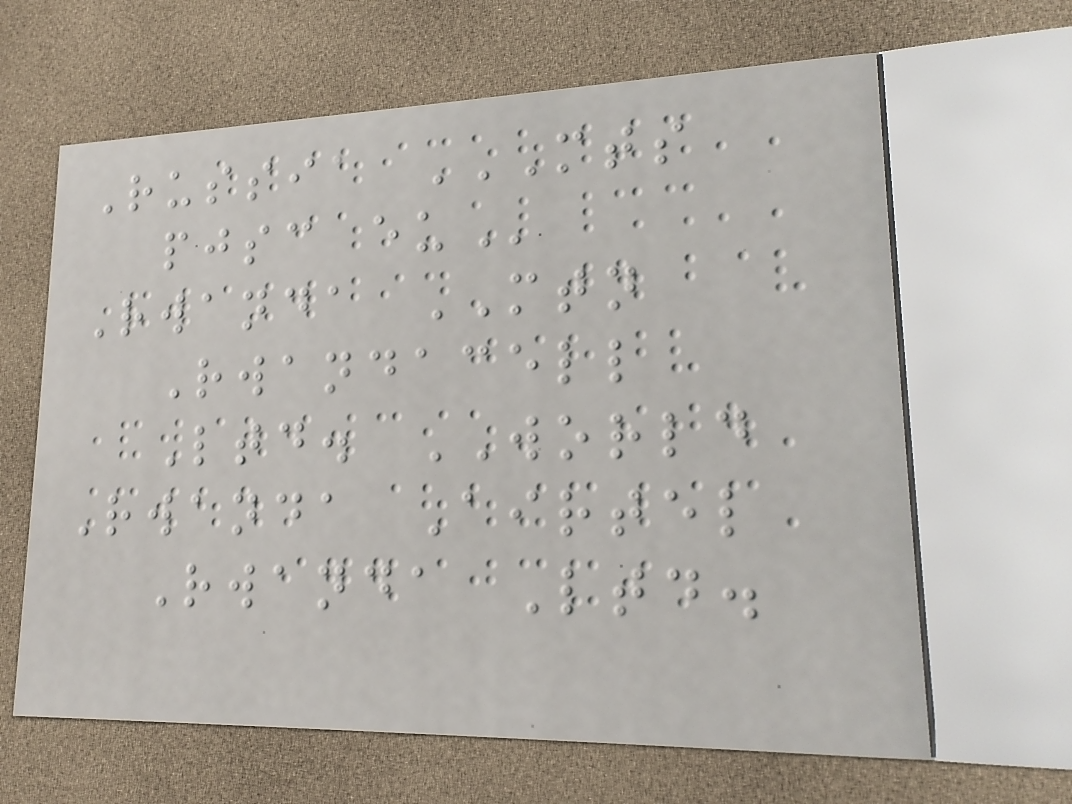Russia MTS
PJSC EU
Rwanda MTN
Rwandacell
Ltd. WORLD
Rwanda Airtel
Rwanda Ltd.
